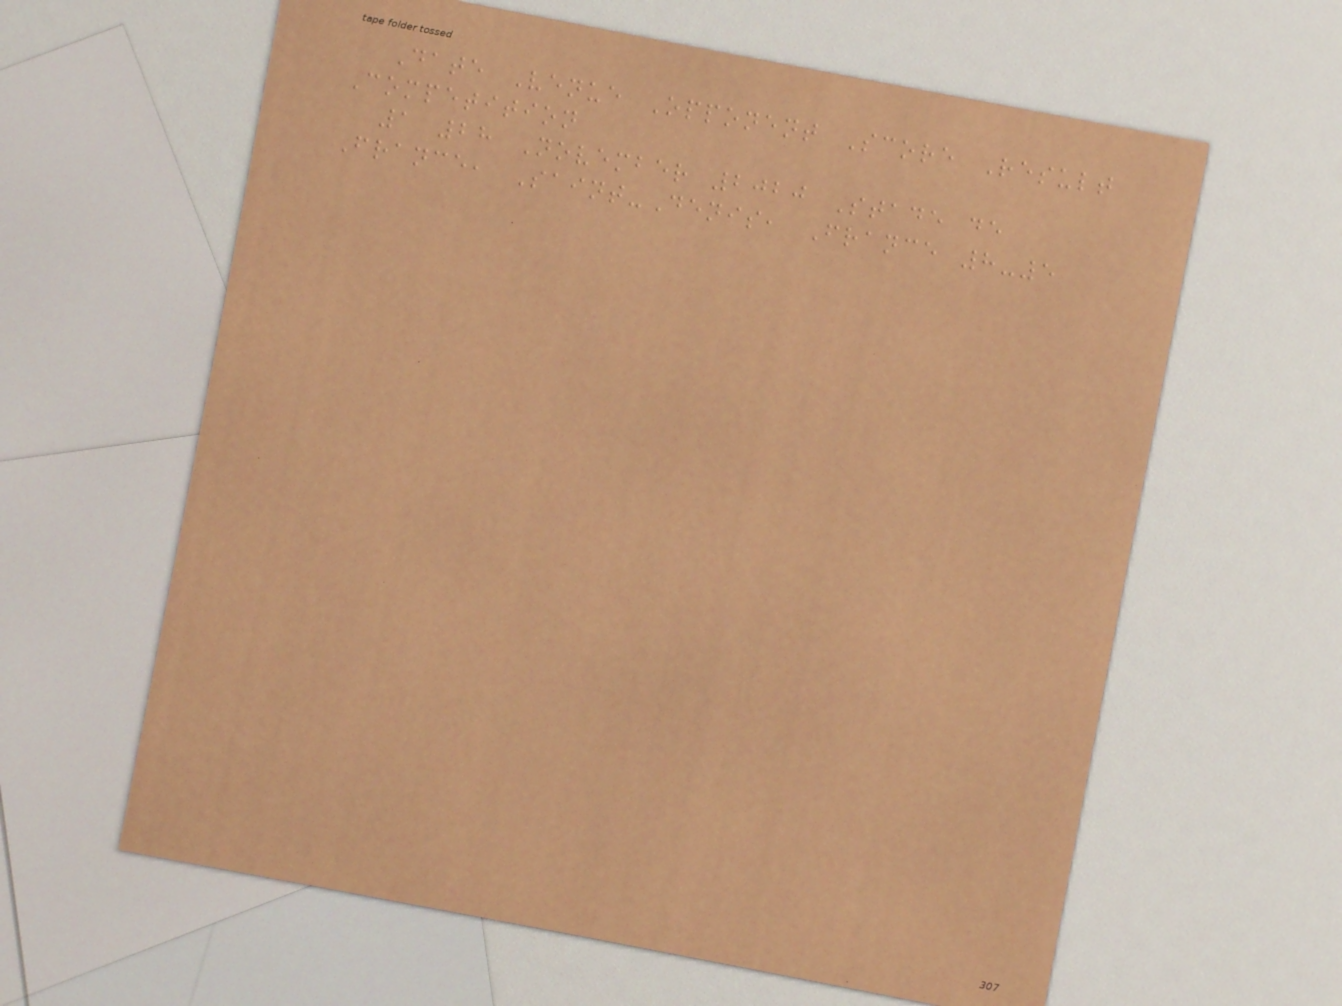Date Venue Opponent Score Result
Competition
1 28 November 2020 Stade de
France, Saint-Denis, France 8-5
